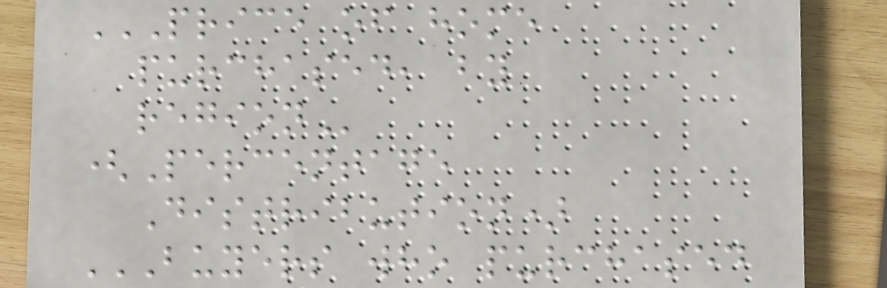PRICE OF HOME
PURCHASED, BY
REGION
(Percentage
Distribution)
BUYERS WHO PURCHASED
